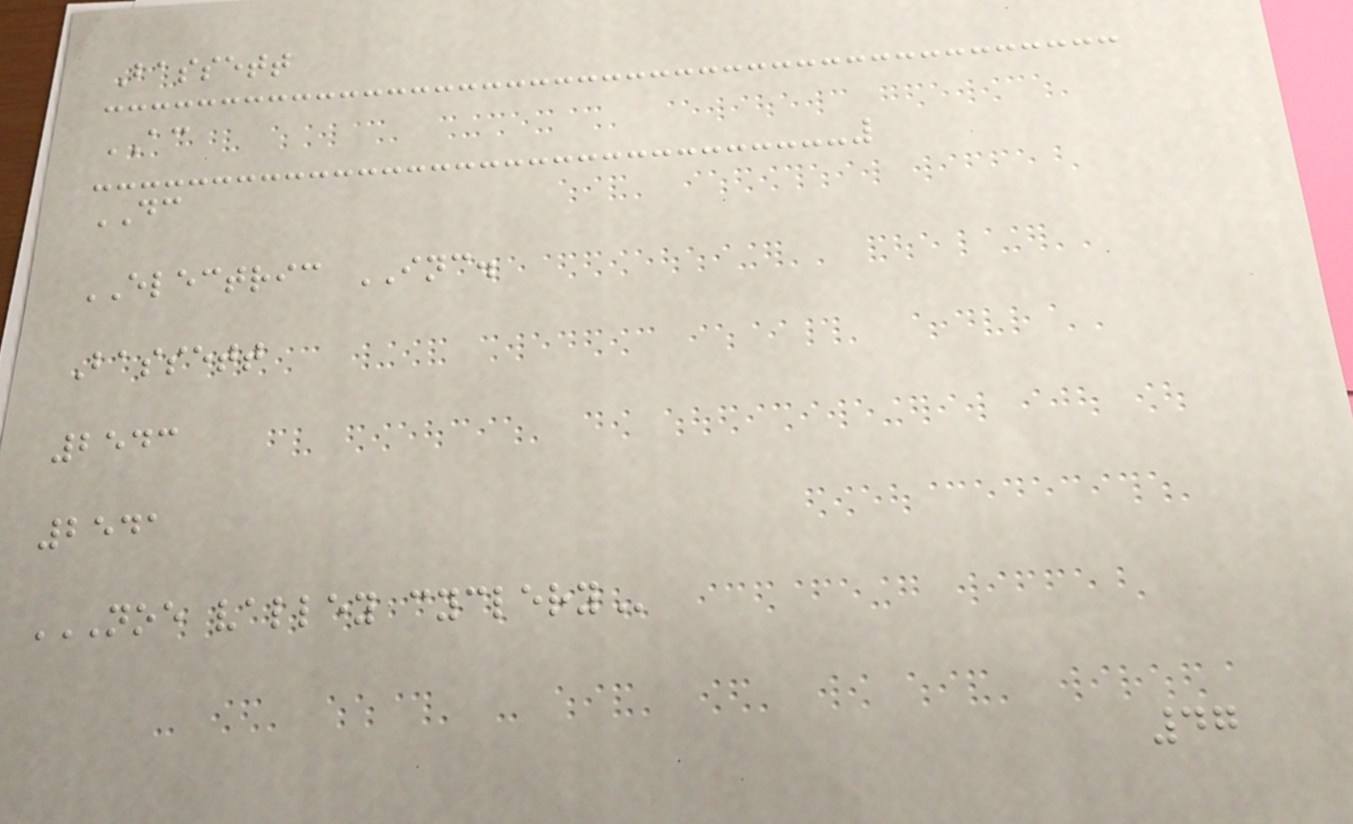Bassett
AC
DC
ELECTRIC INC.
Bassett
2543
2541
NOE VALLEY CYCLERY
47
